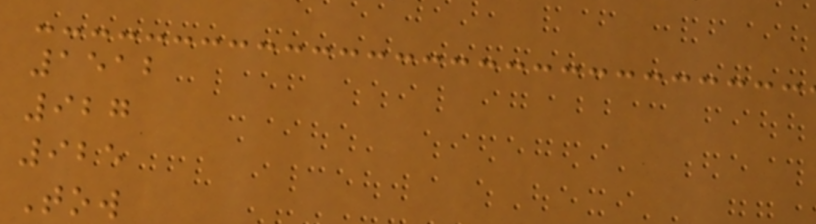1512
927
925
Tow
